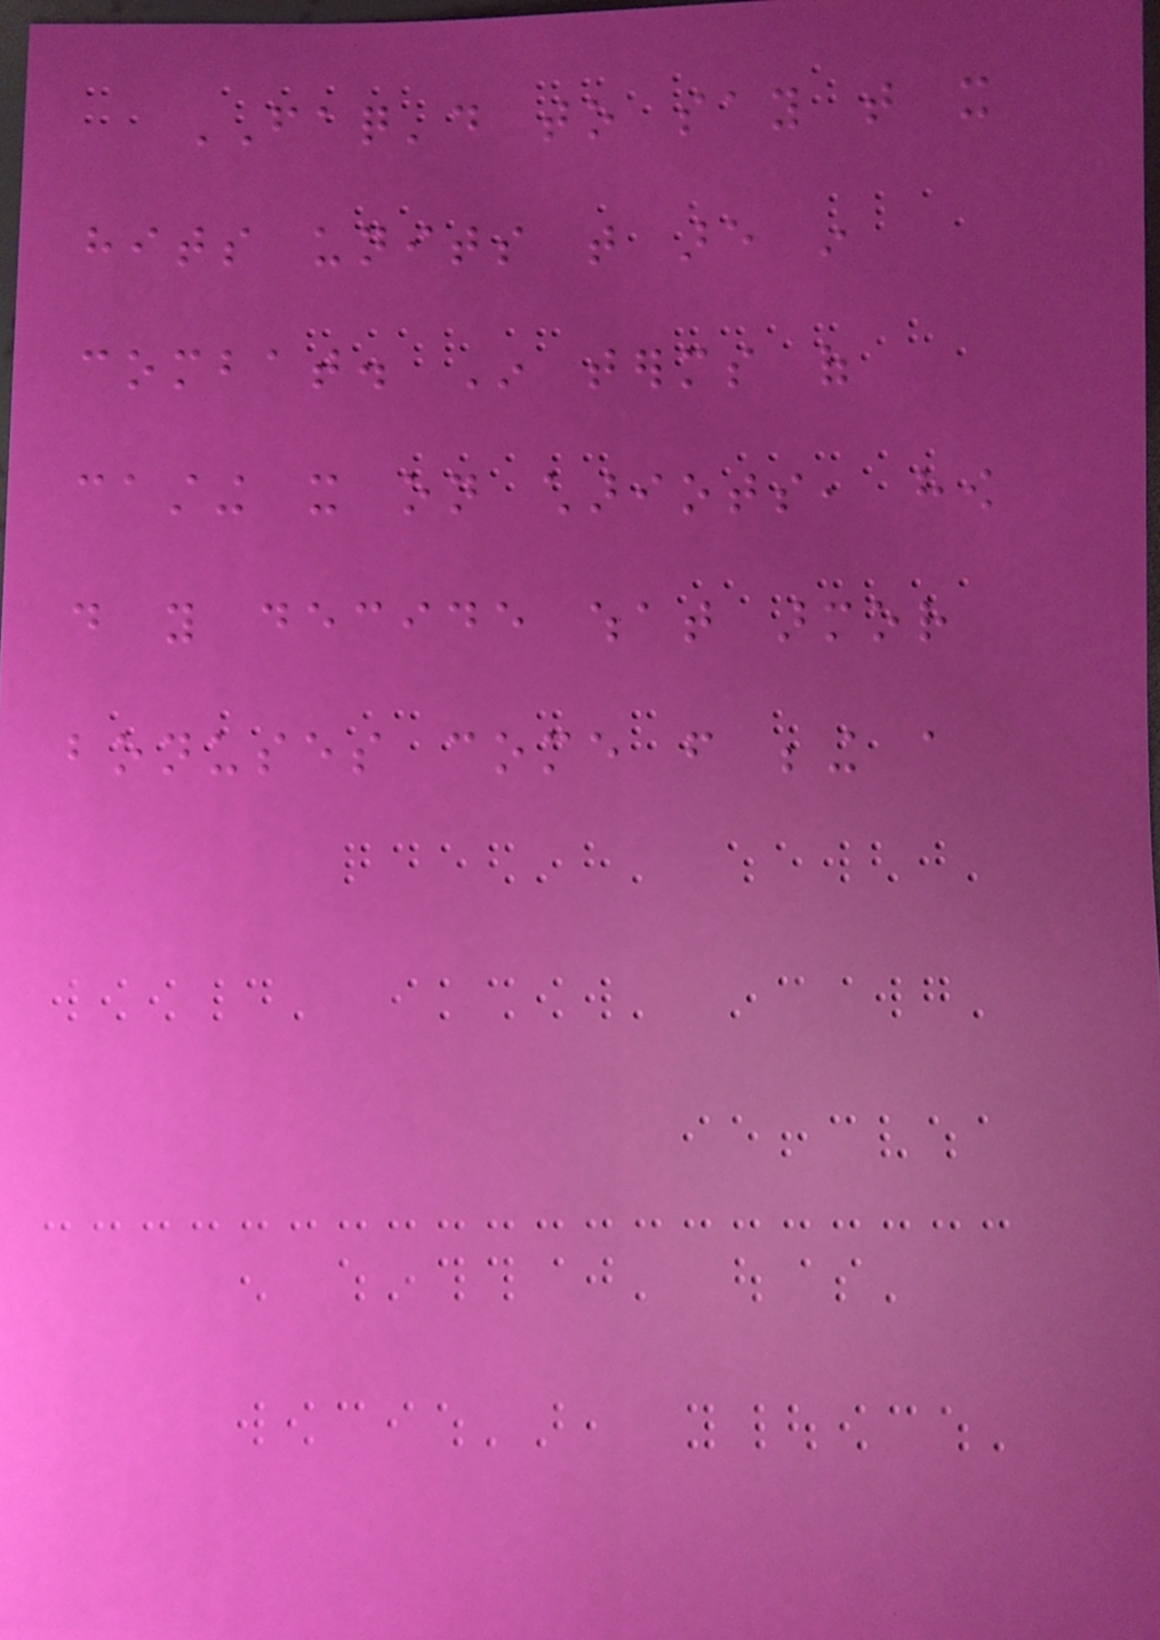FAQ'd to say that it
hits units that are in
combat. In terms of
casting it on chariots, how
do you decide what armor
bonuses come from being a
